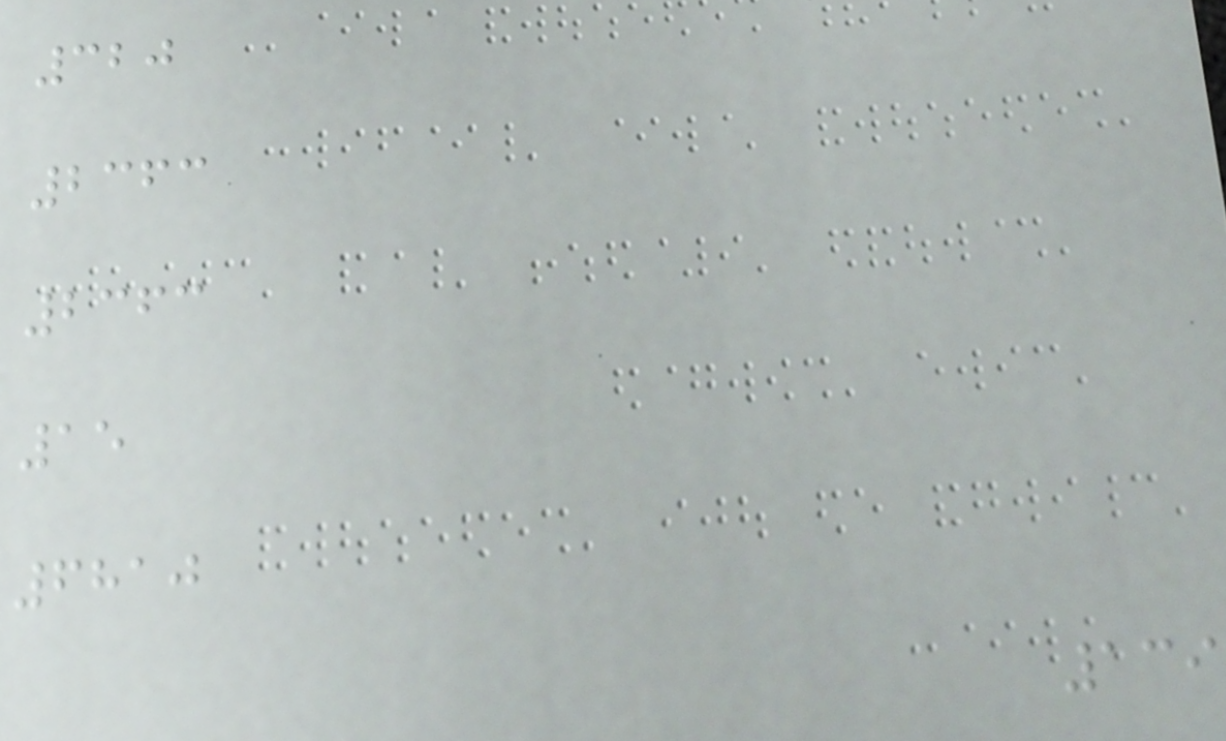320
2363
2363
15
6810
139
